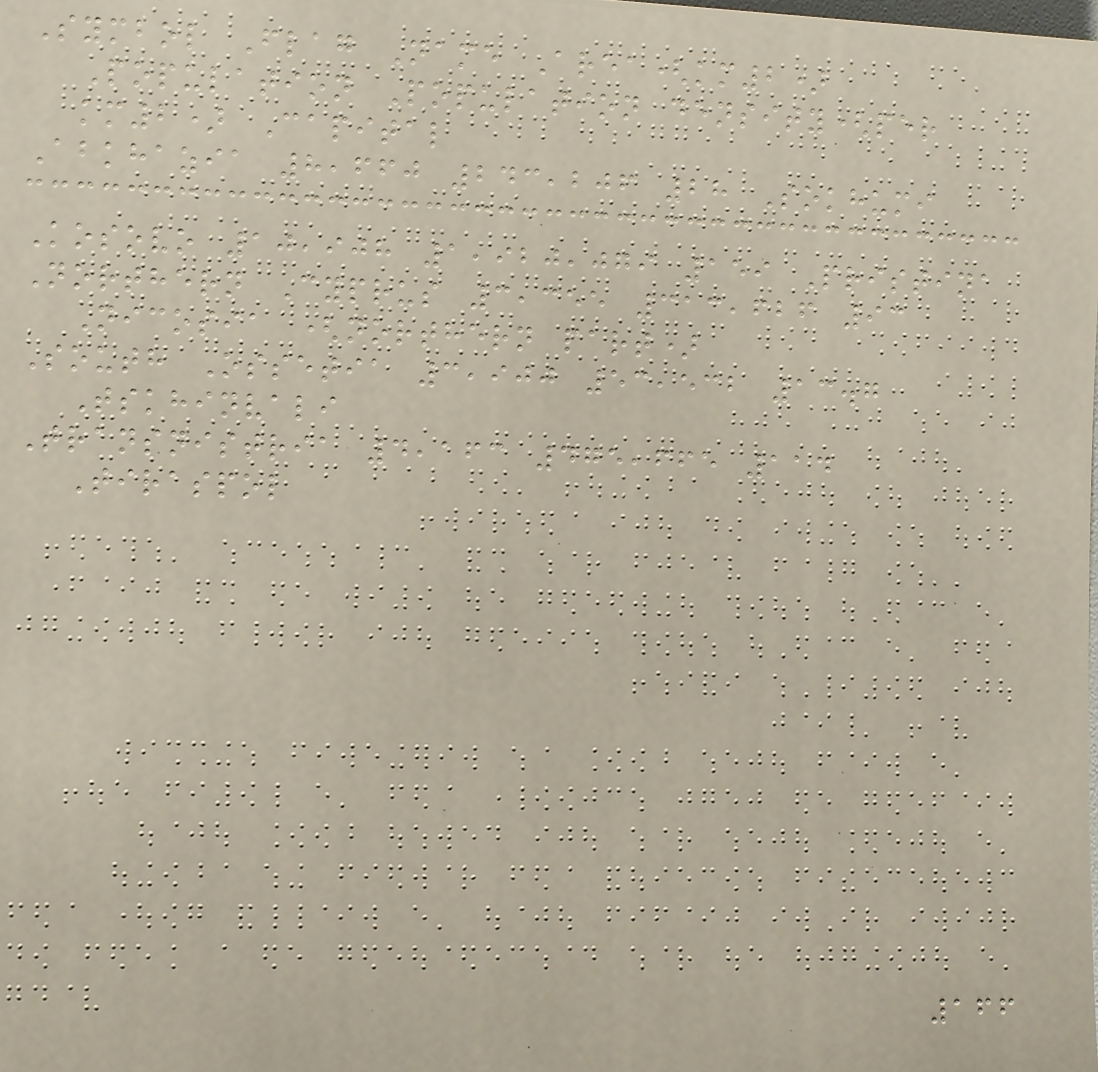Symbol Flag Name Area(km2)
Population Population density(per
km2) Capital
Abkhazia 8,660 243,206 28 Sokhumi
Kosovo 10,908 1,920,079 159 Pristina
Northern Cyprus 3,355 313,626 93
Nicosia (northern part)
South Ossetia 3,900 53,532 13.7
Tskhinvali
Transnistria 4,163 475,665 114
Tiraspol
166
